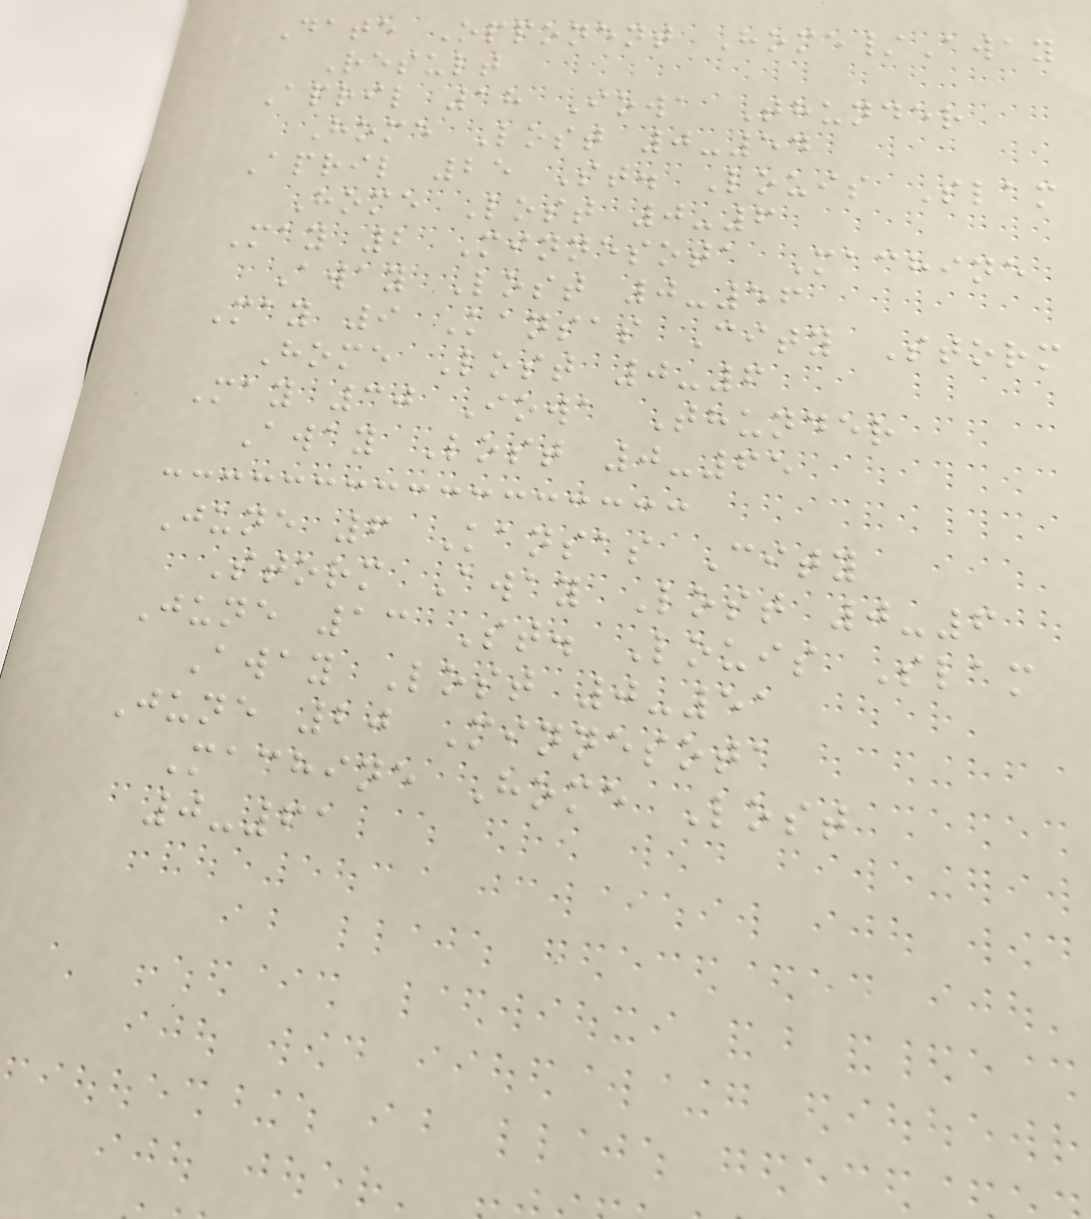Date Opponent Home/Away
Result
April 18 Iowa Thunder
Home Lost 0-54
April 25 St. Louis Slam
Home Lost 0-6
May 2 Minnesota Machine
Away Lost 0-56
May 9 Kansas City Storm
Home Lost 0-6
May 30 Iowa Thunder
Away Lost 0-65
June 6 Kansas City
Storm Away Lost 0-6
June 13 St. Louis Slam
Away Lost 0-51
June 20 Minnesota
Machine Home Lost
0-61
